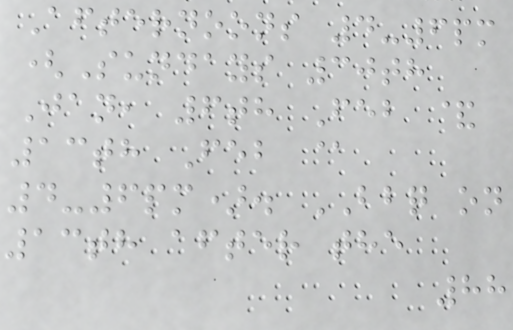Afternoons 4-6pm
(Sundays 30th
Jan, 6th Feb &
13th Feb @
4-6pm). BBQ on
13th after the
88
